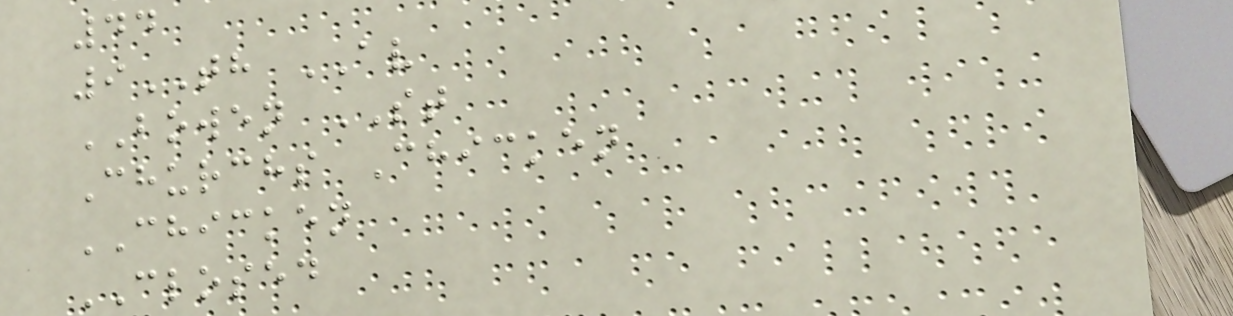44
9TH AV
BOWEN ST
Churchs Chicken
CHICKEN
CLOSED
